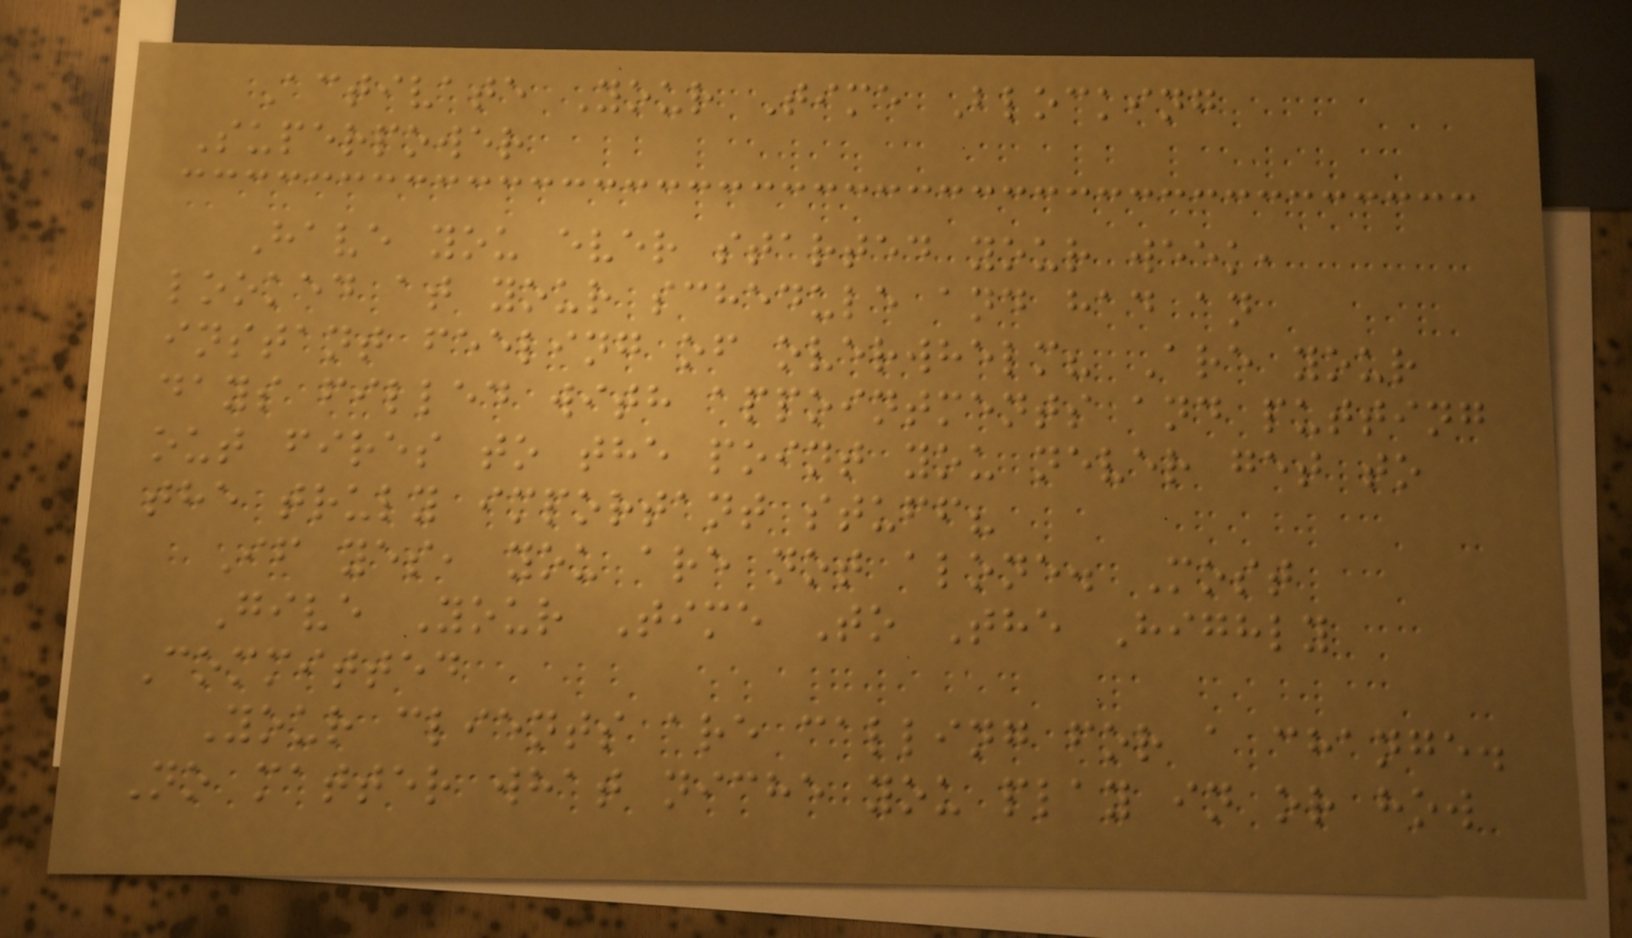Activate Your Time Blocking
Superpower
Have you ever started your week,
looked at your schedule and had an
instant feeling of overwhelm? Are your
days filled with appointments and putting
out fires to the point you never get to
the truly important stuff?
If yes, you are not alone. Most
Give Your Time To The Highly
Committed
Your clients are calling for a change.
No matter what niche you play in or how
